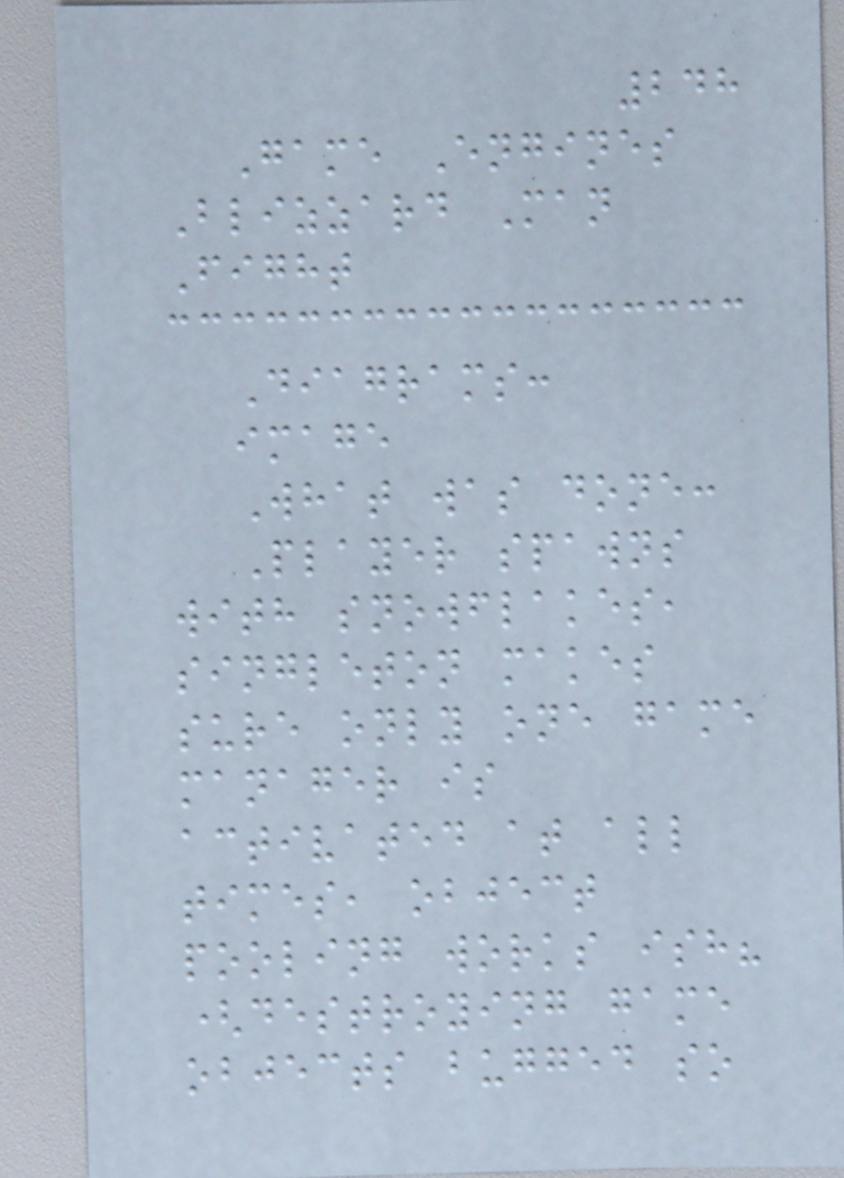248
Game Engines
Blizzard Man
Fight
Diagrams:
image
What was done:
Player spawns
with snowflakes,
singleton makes
sure only one game
manager is
activated at all
times, object
pooling works ish?
(destroying game
objects bugged so
